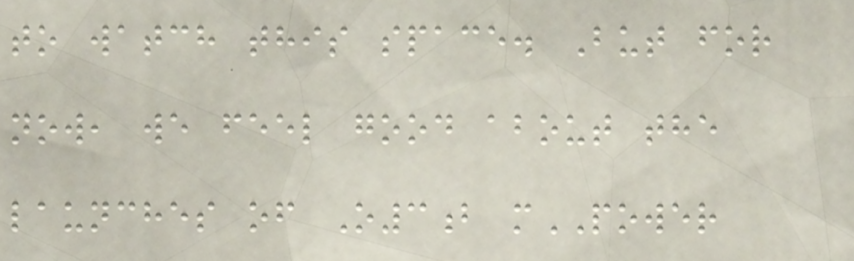to watch this space. But for
now, we feel good about the
launches of O3b mPOWER
